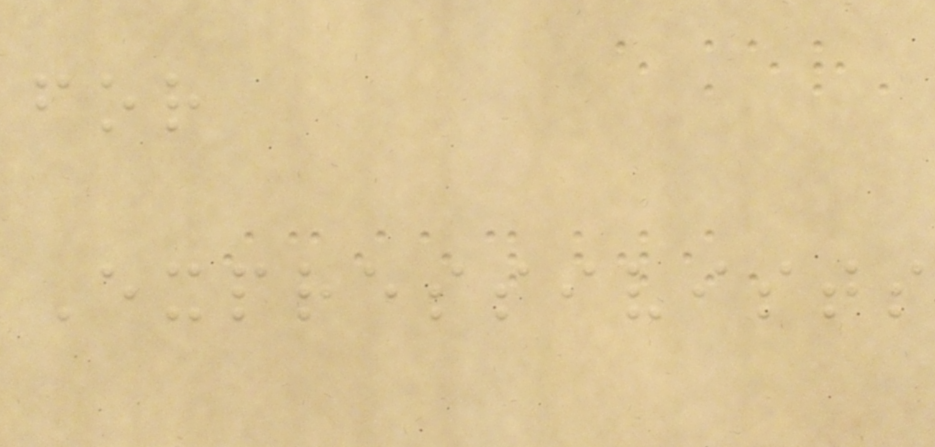for
Expressivists
